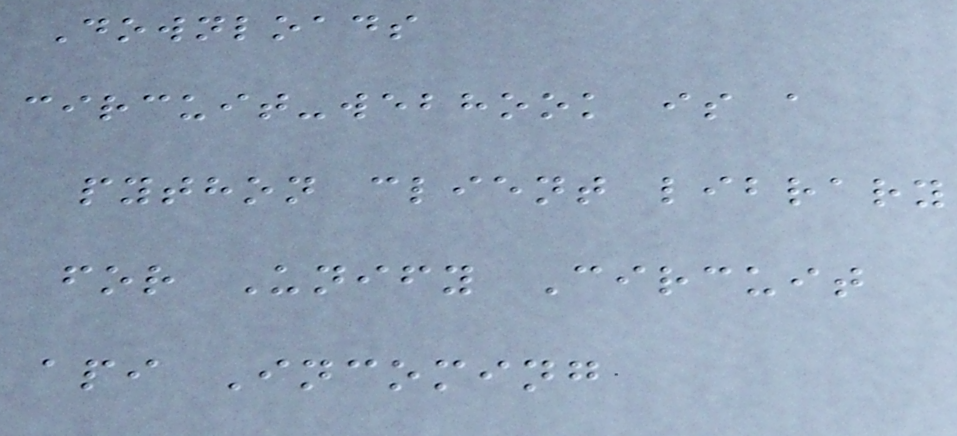Downloads
circuit-webhook is a
python client library
for Unify Circuit
api Incoming
